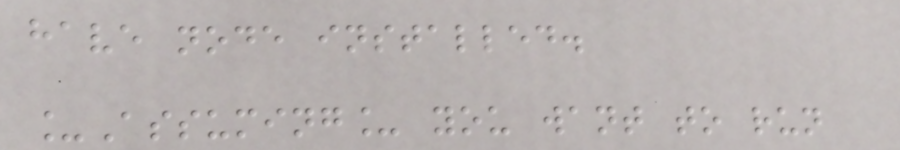have node installed.
_Assuming_ you want to run
